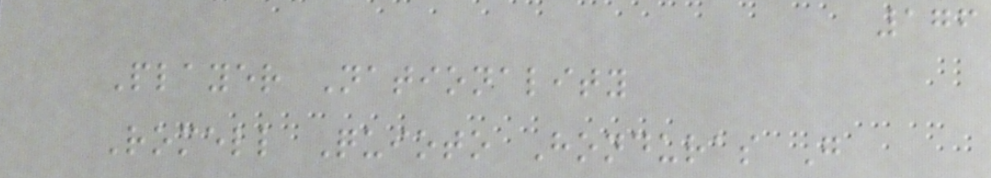176
Player Nationality
Romell Quioto Honduras G
